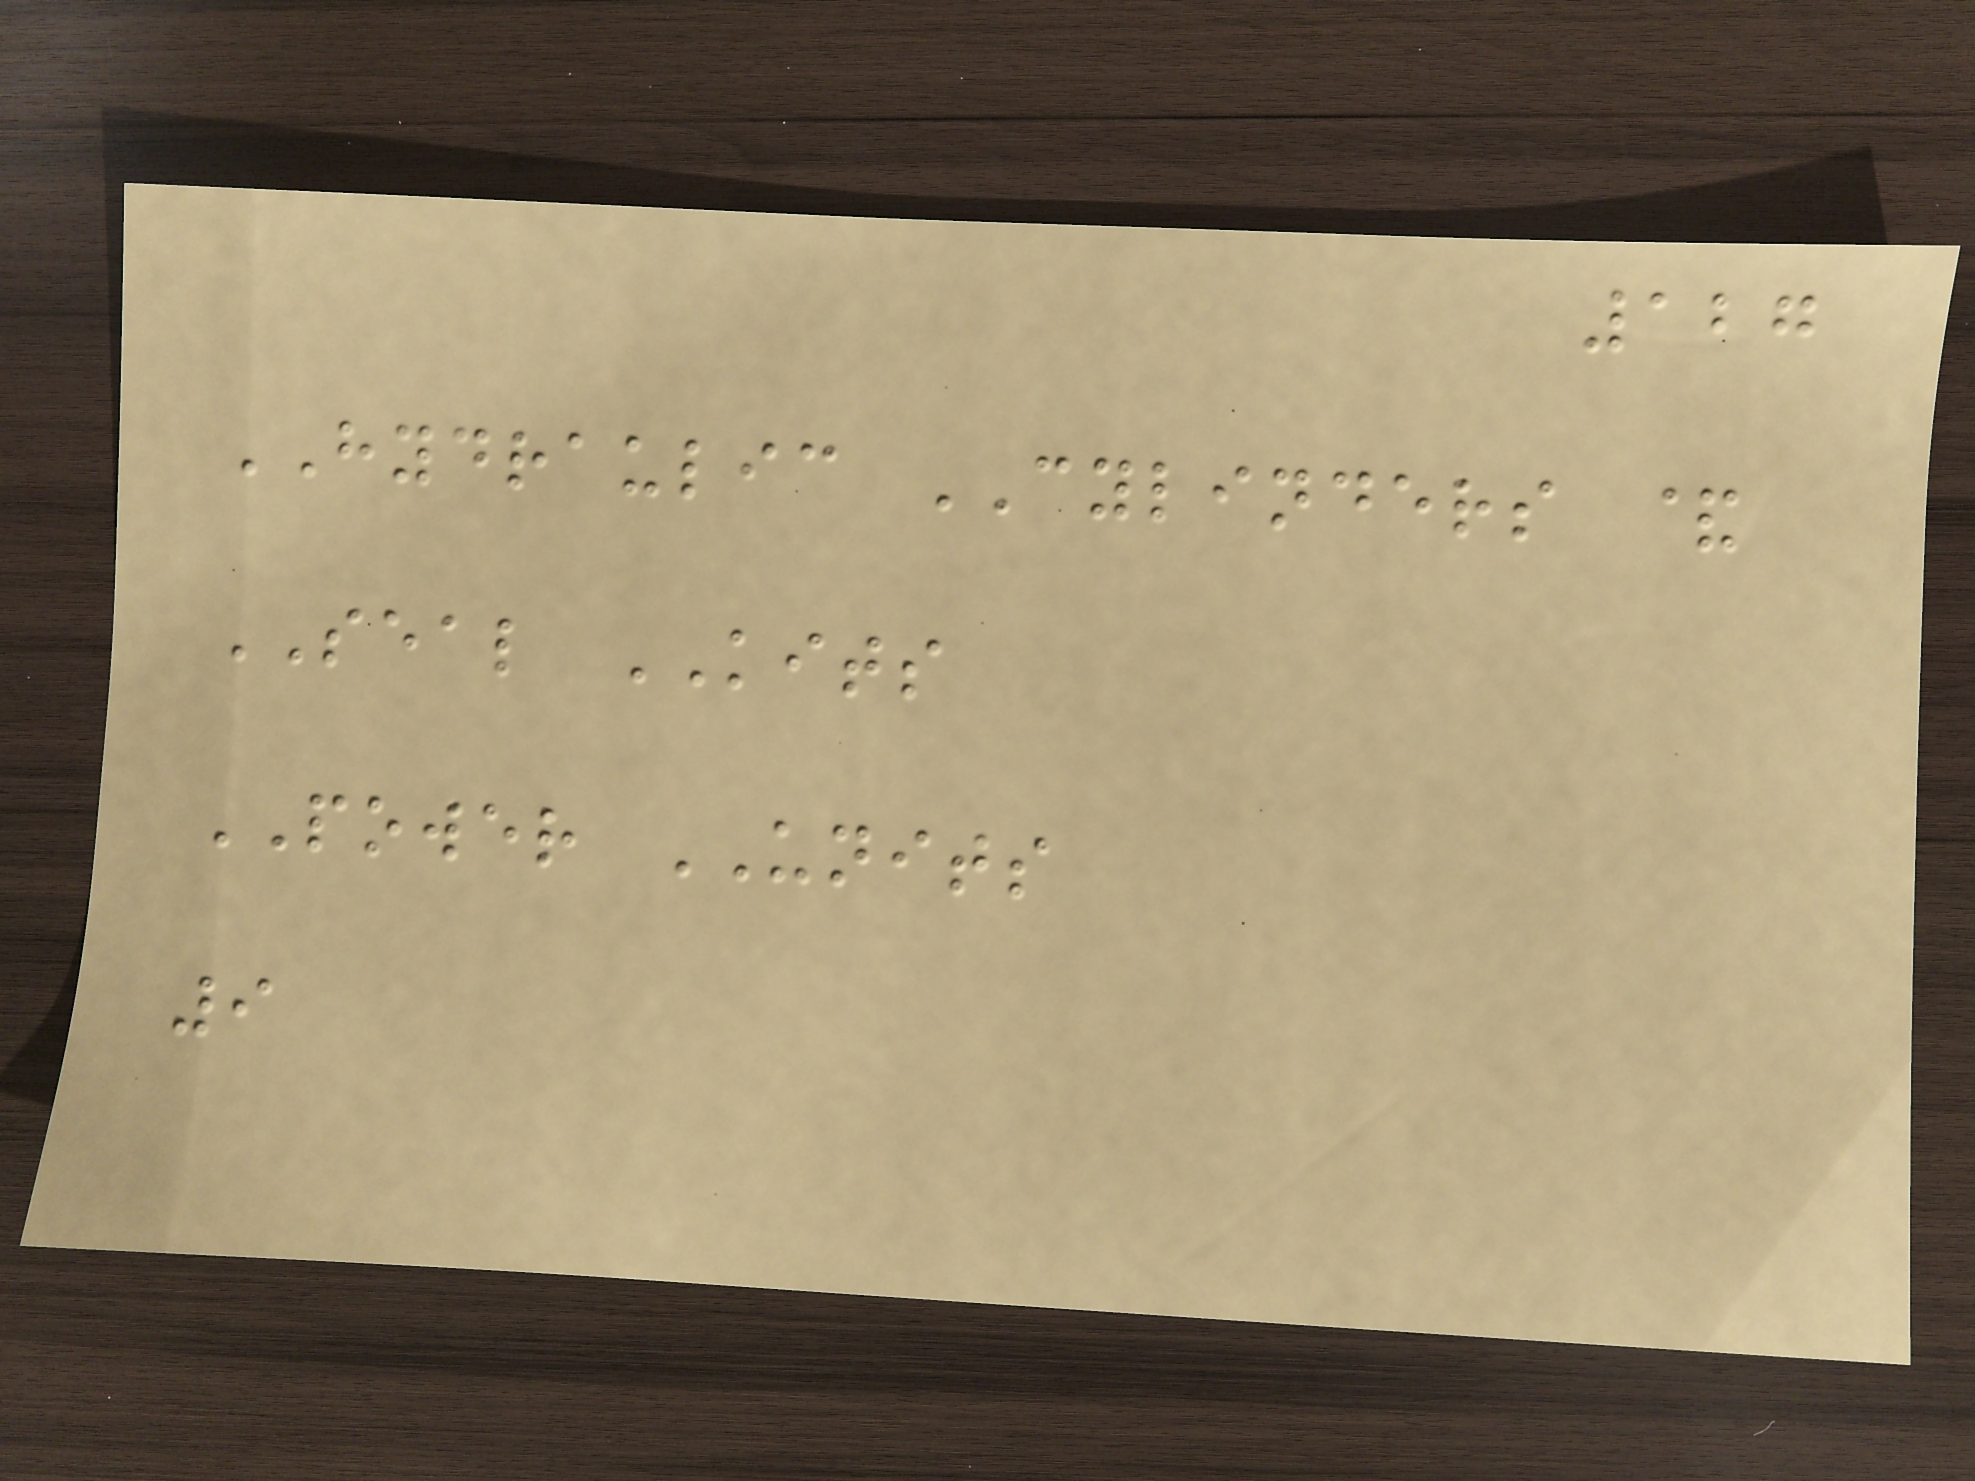127
HYDRAULIC CYLINDERS &
SEAL KITS
POWER UNITS
9
